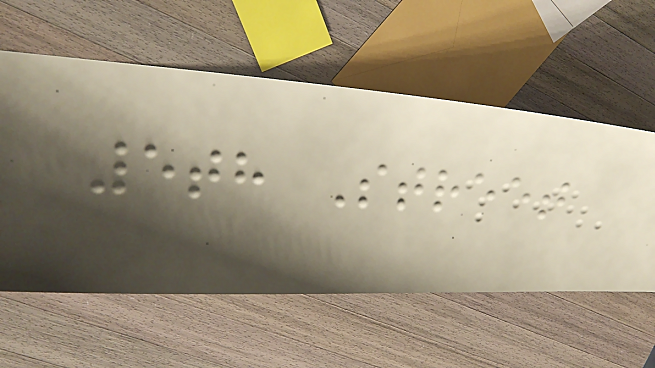5th Street
